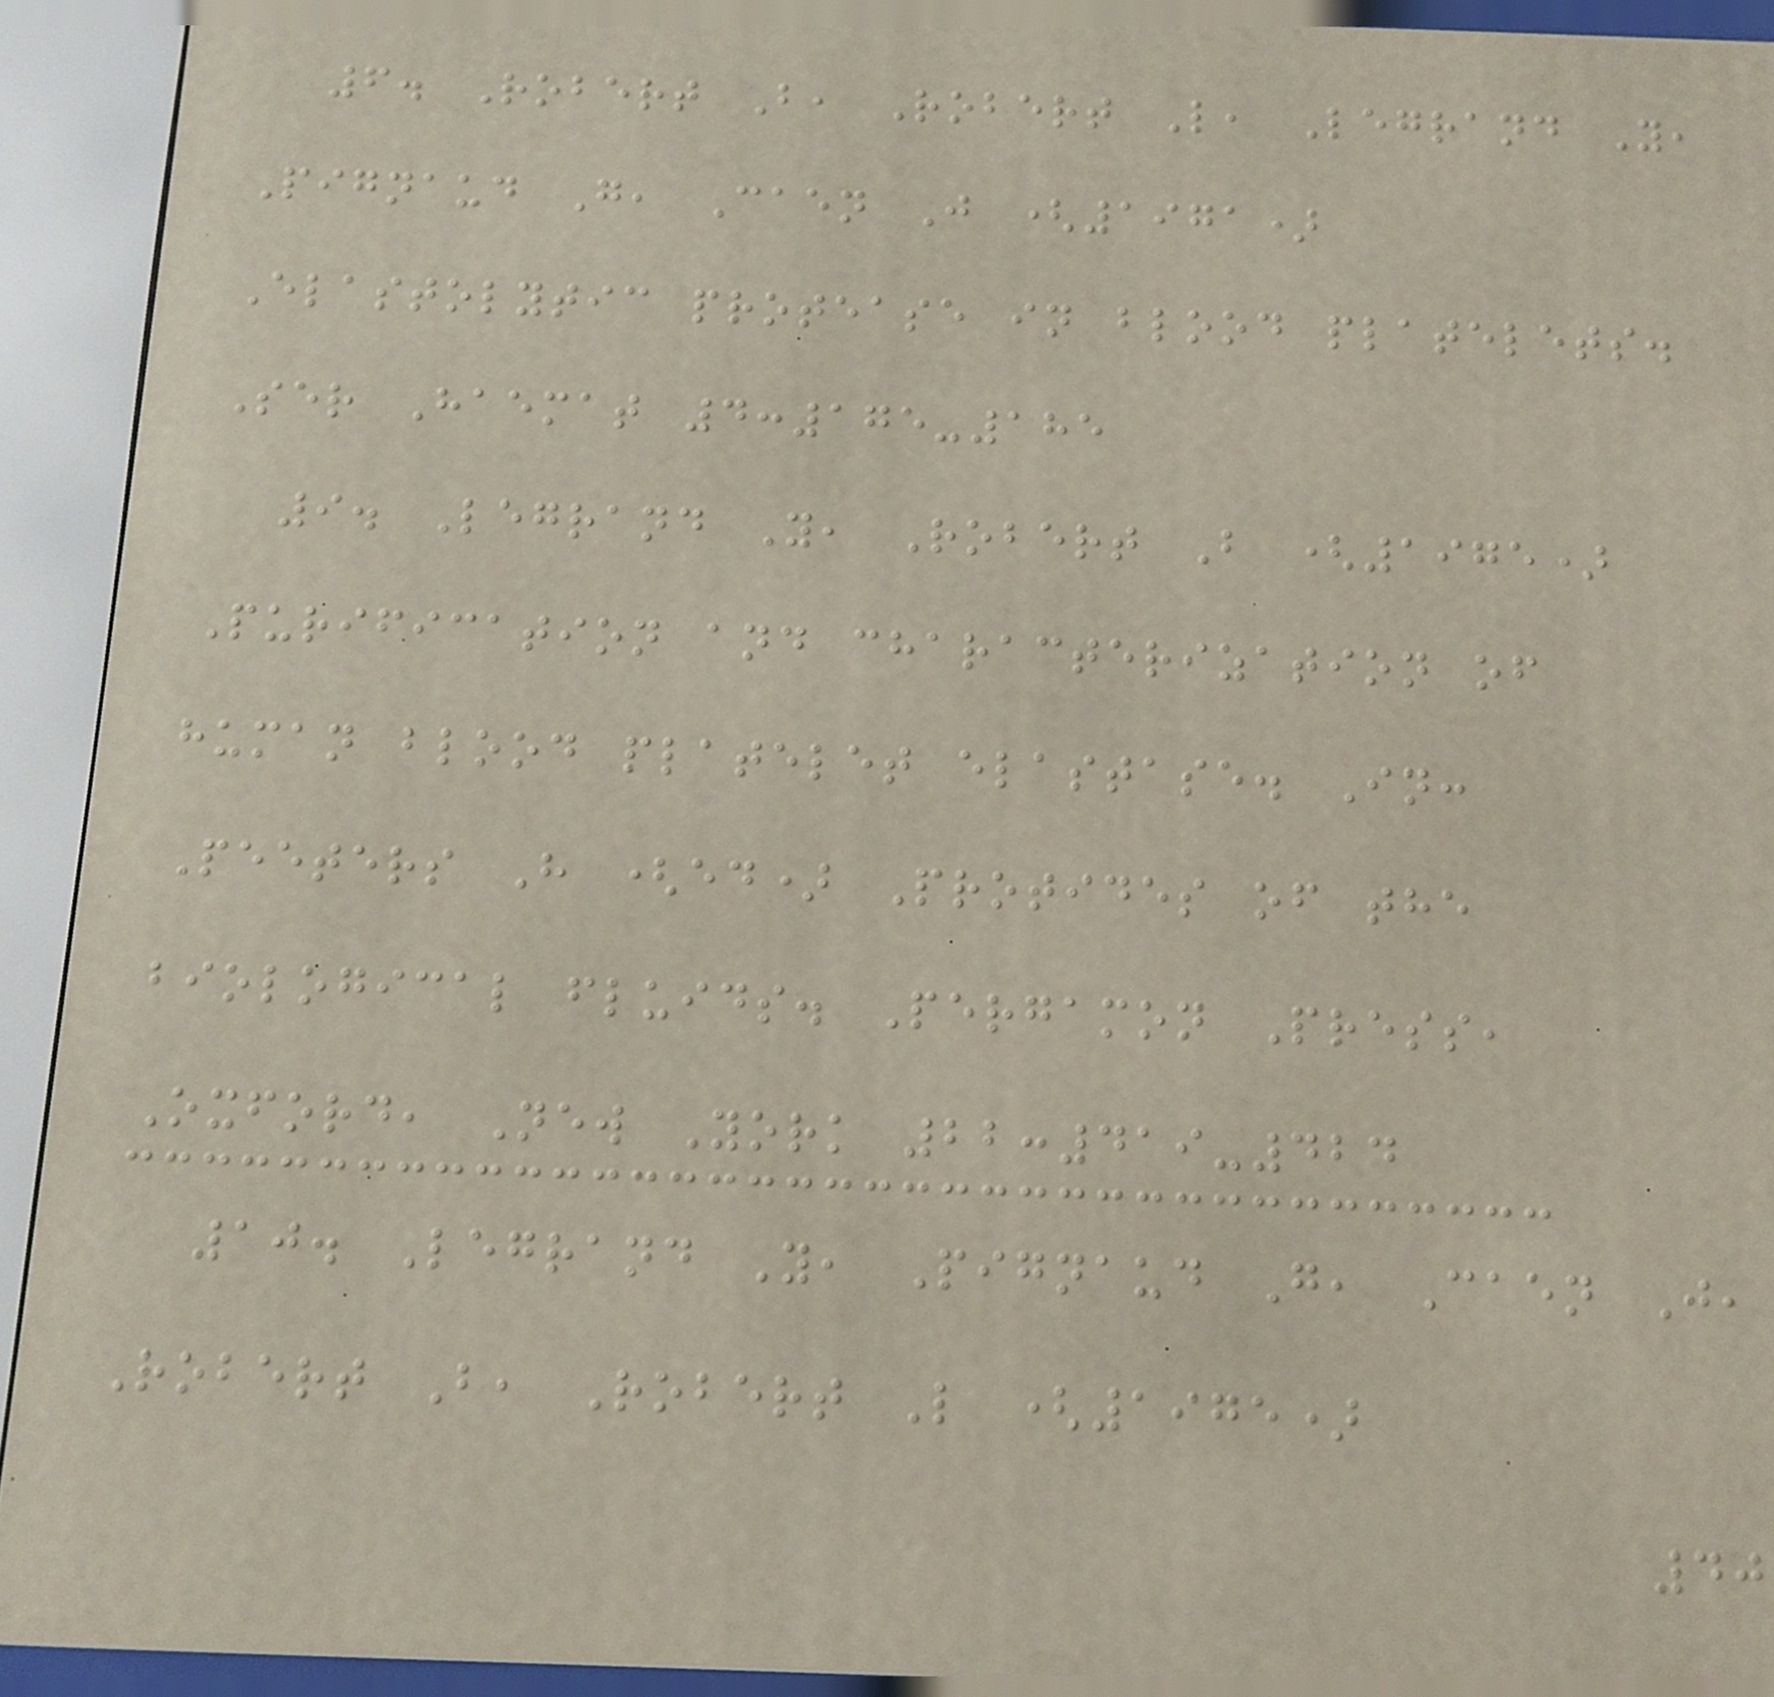6. Robert B, Robert L, Legrand Y,
Pignaud G, Caen J (1971)
Elastolytic protease in blood platelets.
Ser Haemat 4:175-185
9. Legrand Y, Robert B (1975)
Purification and characterization of
human blood platelet elastase. In:
Peeters H (ed) Protides of the
biological fluids. Pergamon Press,
Oxford, New York 22:419-424
10. Legrand Y, Pignaud G, Caen J,
Robert B, Robert L (1975)
40
